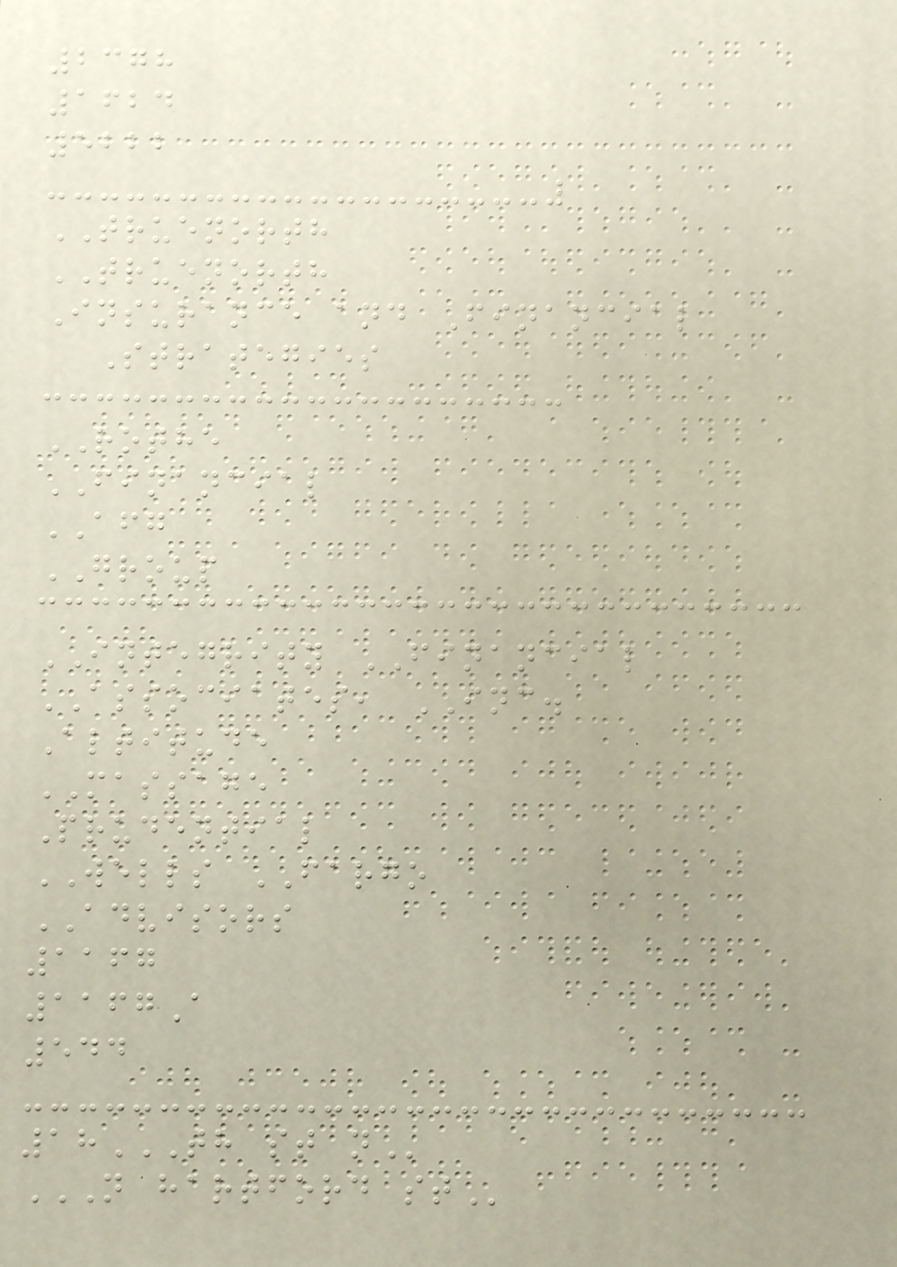2378
1624
5222
TRUENORTH
TRUENORTH
Insurance and Financial
Strategies
ROTHE
FINANCIAL
AFG
GROUP
INTEGRITY FINANCIAL
ASSOCIATES, INC.
Altitude
MASSAGE
Prudential
WELLS FARGO
ADVISORS
1167
1167A
544
18TH ST N
N HARTFORD ST
